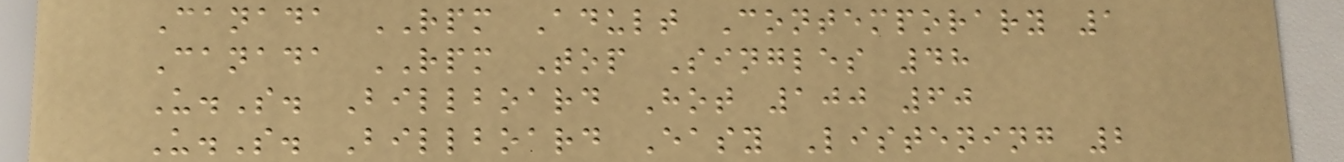Canada RPM Adult Contemporary 1
Canada RPM Top Singles 48
U.S. Billboard Hot 100 60
U.S. Billboard Easy Listening 2
